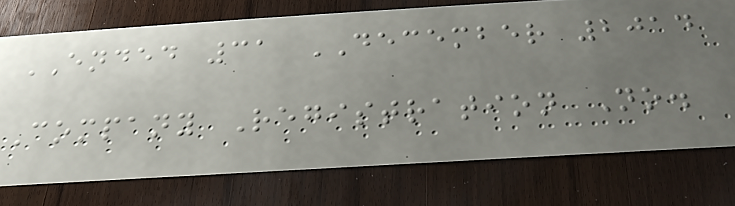ENDED 31 DECEMBER 2014
Company Registration No.
